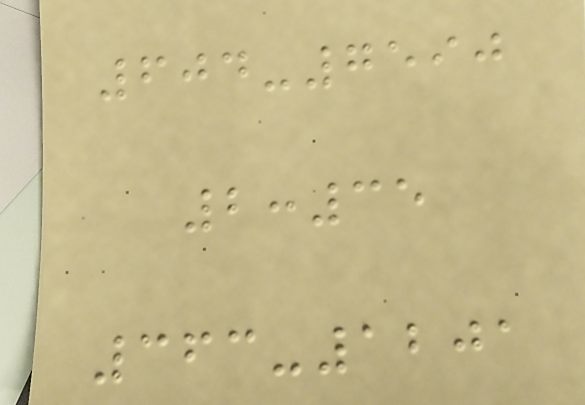604-7590
2:35
363-1201
